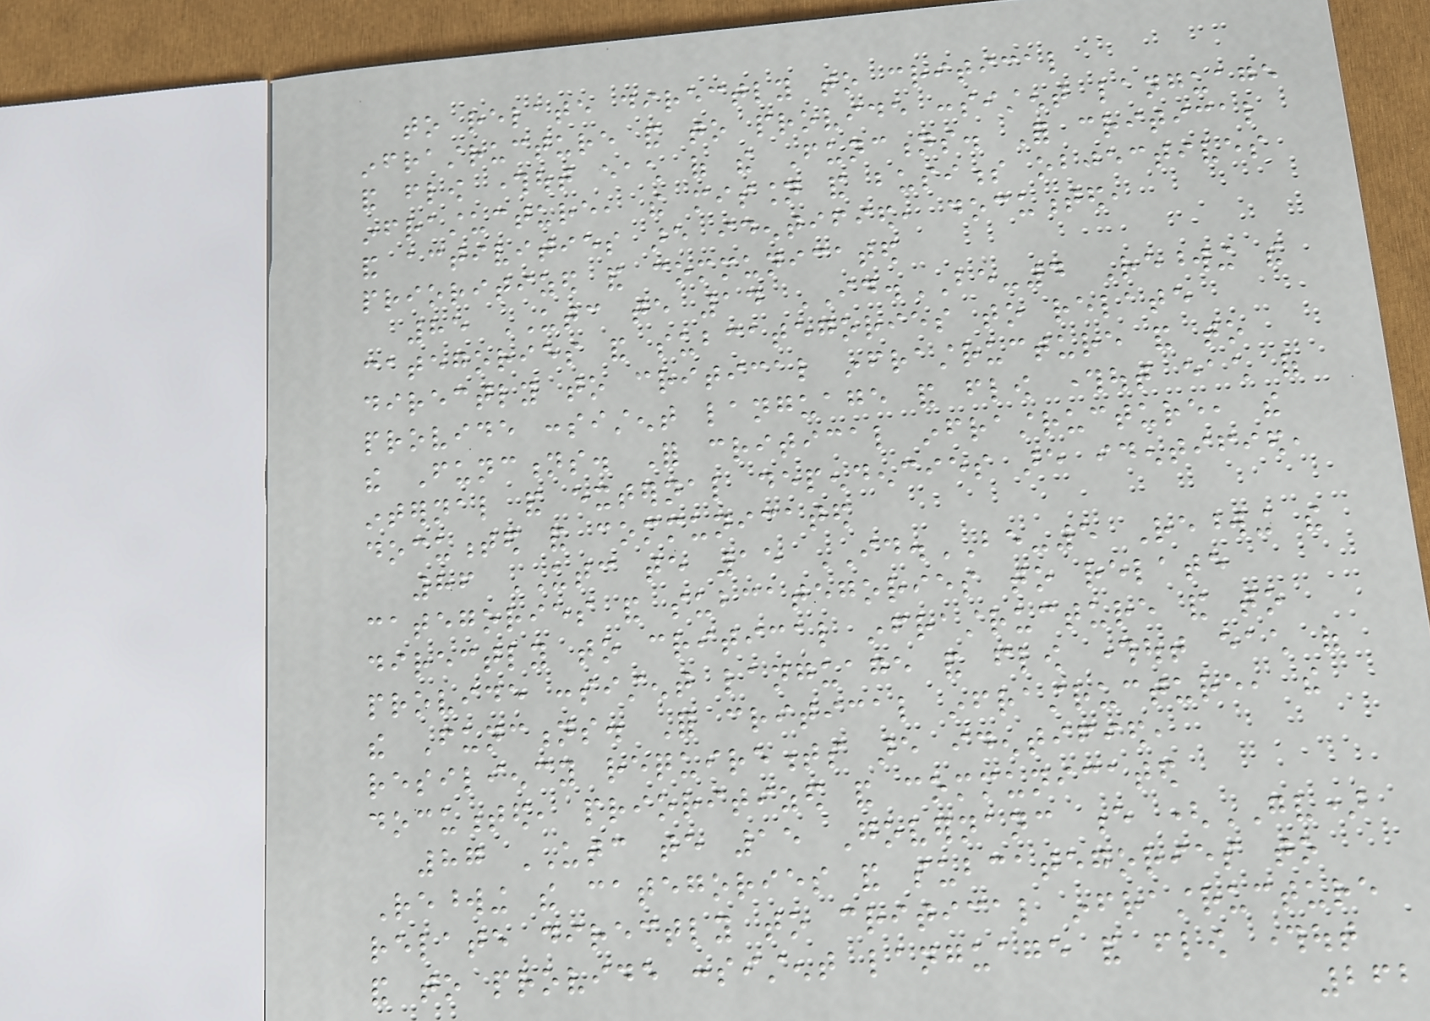to relate directly to critical
infrastructure and to provide consistent language
and flow throughout each of the Functions. For critical
infrastucture, the mission and business objectives
and activities are identified, documented,
prioritized and communicated
85 UTC te 14 ID.BE-4 Rewording the
categories and subcategories to relate
directly to critical infrastructure and to
provide consistent language and flow throughout each of
the Functions. For critical infrastructure, the
internal and external dependencies are identified,
documented and communicated
86 UTC te 15 ID.BE-5 Rewording the
categories and subcategories to relate
directly to critical infrastructure and to
provide consistent language and flow throughout each of
the Functions. For critical infrastructure, the
resiliency requirements are identified,
documented, prioritized and communicated
87 UTC te 15 Governanc e (GV)
Rewording the categories and subcategories to
relate directly to critical infrastructure
and to provide consistent language and flow throughout
262
